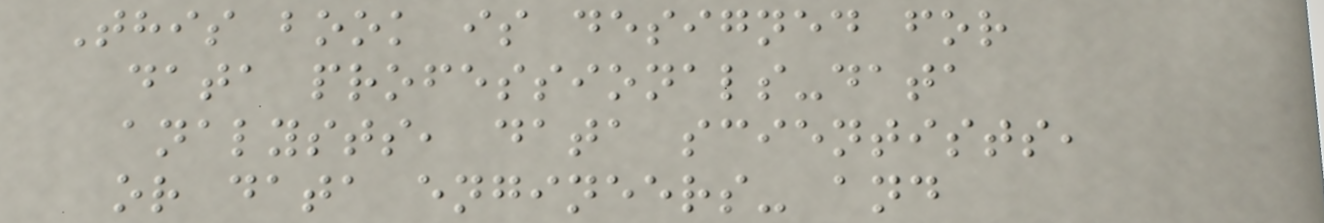This book is designed for
data professionals-data
analysts, data scientists,
or data engineers- and
